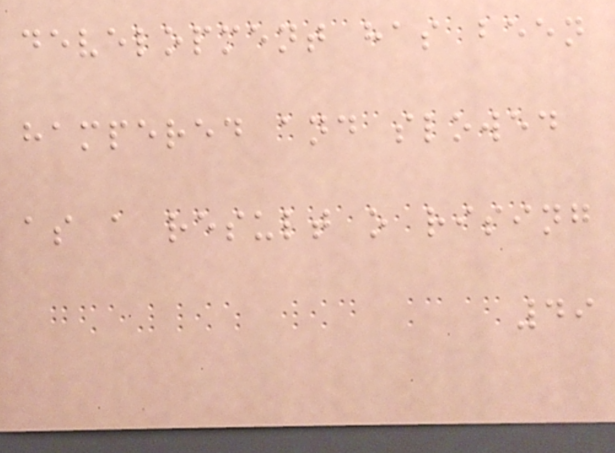development has been
hampered and slowed
as a result o rising
49
